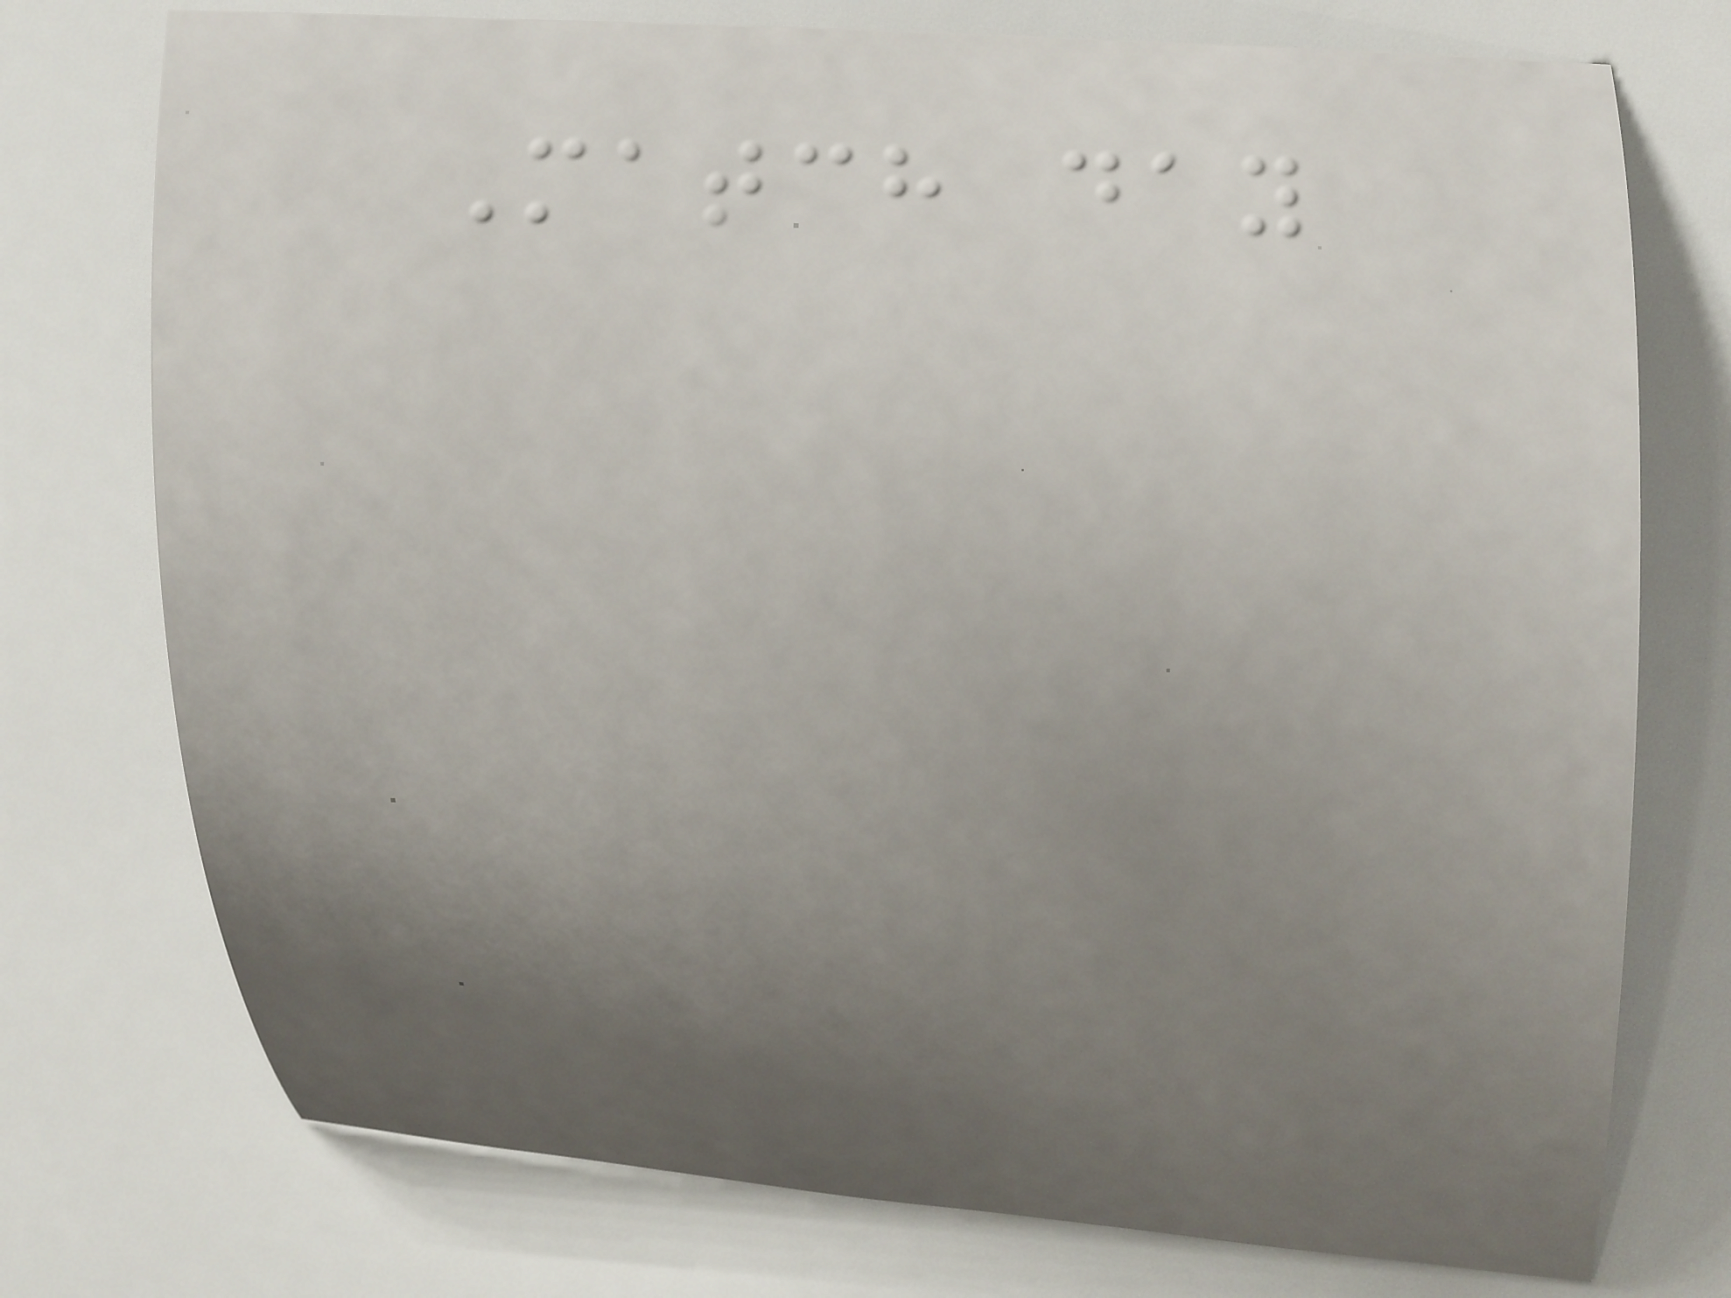Match day
